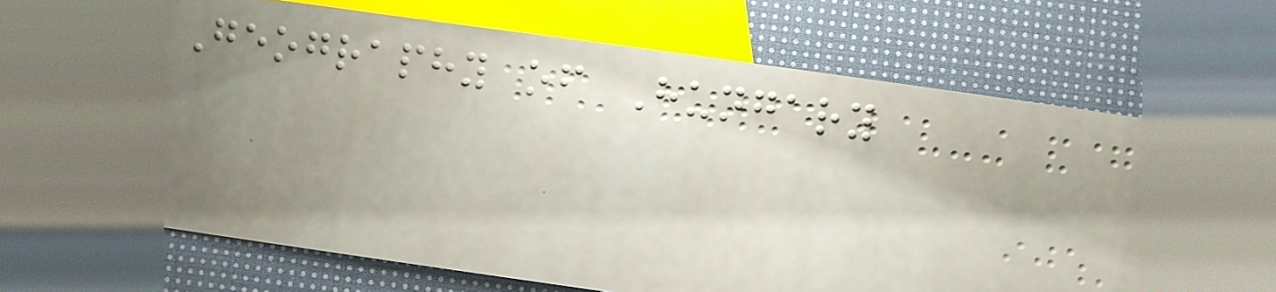Geography of Hungary
